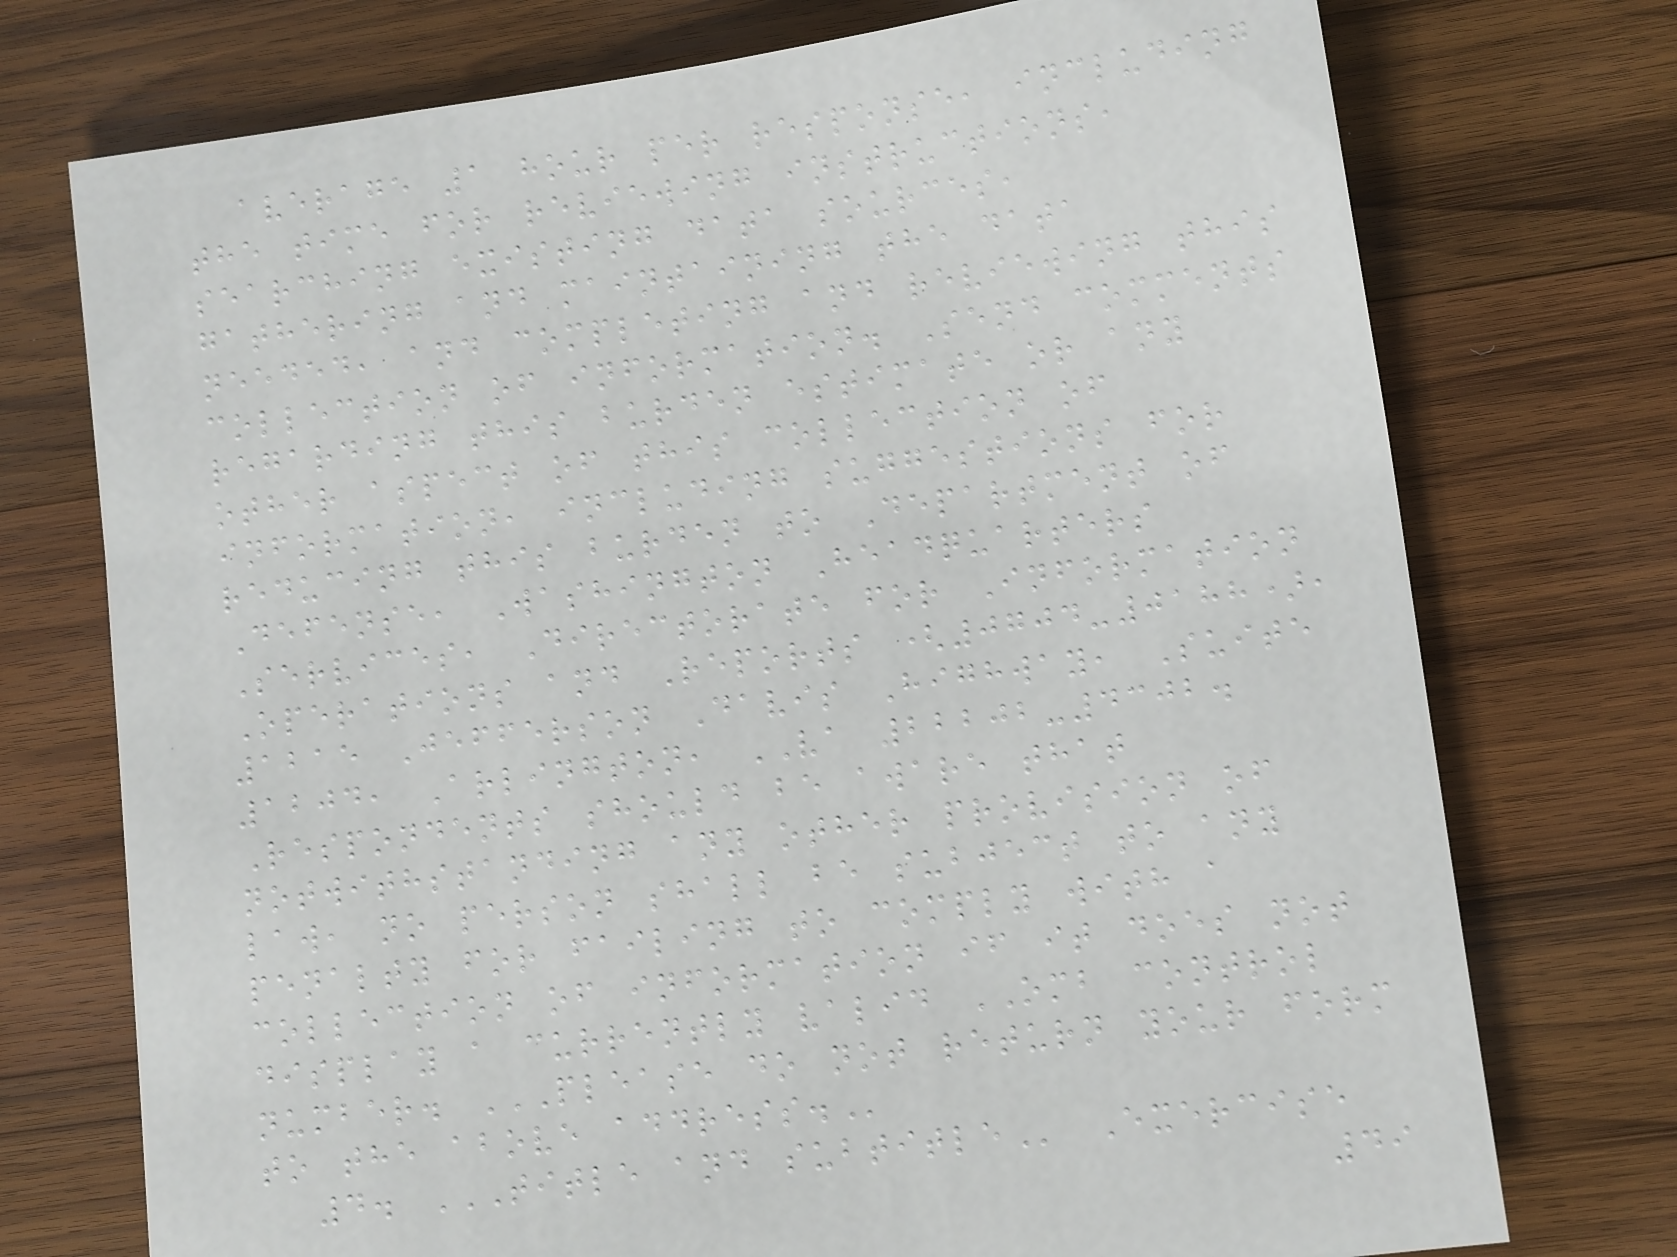average 1 hour per response, including
the time for reviewing instructions,
searching existing data sources,
gathering and maintaining the data
needed, and completing and reviewing this
collection of information. Send comments
regarding this burden estimate or any
other aspect of this collection of
information, including suggestions for
reducing this burden to Department of
Defense, Washington Headquarters
Services, Directorate for Information
Operations and Reports (0704-0188),
1215 Jefferson Davis Highway, Suite
1204, Arlington, VA 22202-4302.
Respondents should be aware that
notwithstanding any other provision of
law, no person shall be subject to any
penalty for failing to comply with a
collection of information if it does not
display a currently valid OMB control
number. PLEASE DO NOT RETURN YOUR FORM
TO THE ABOVE ADDRESS.
4. TITLE AND SUBTITLE Exercise
49
